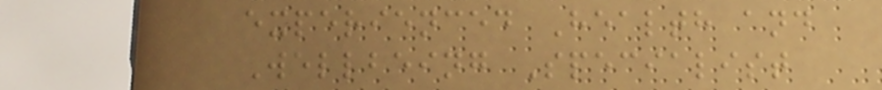experienced Health and
Wellbeing Specialist
